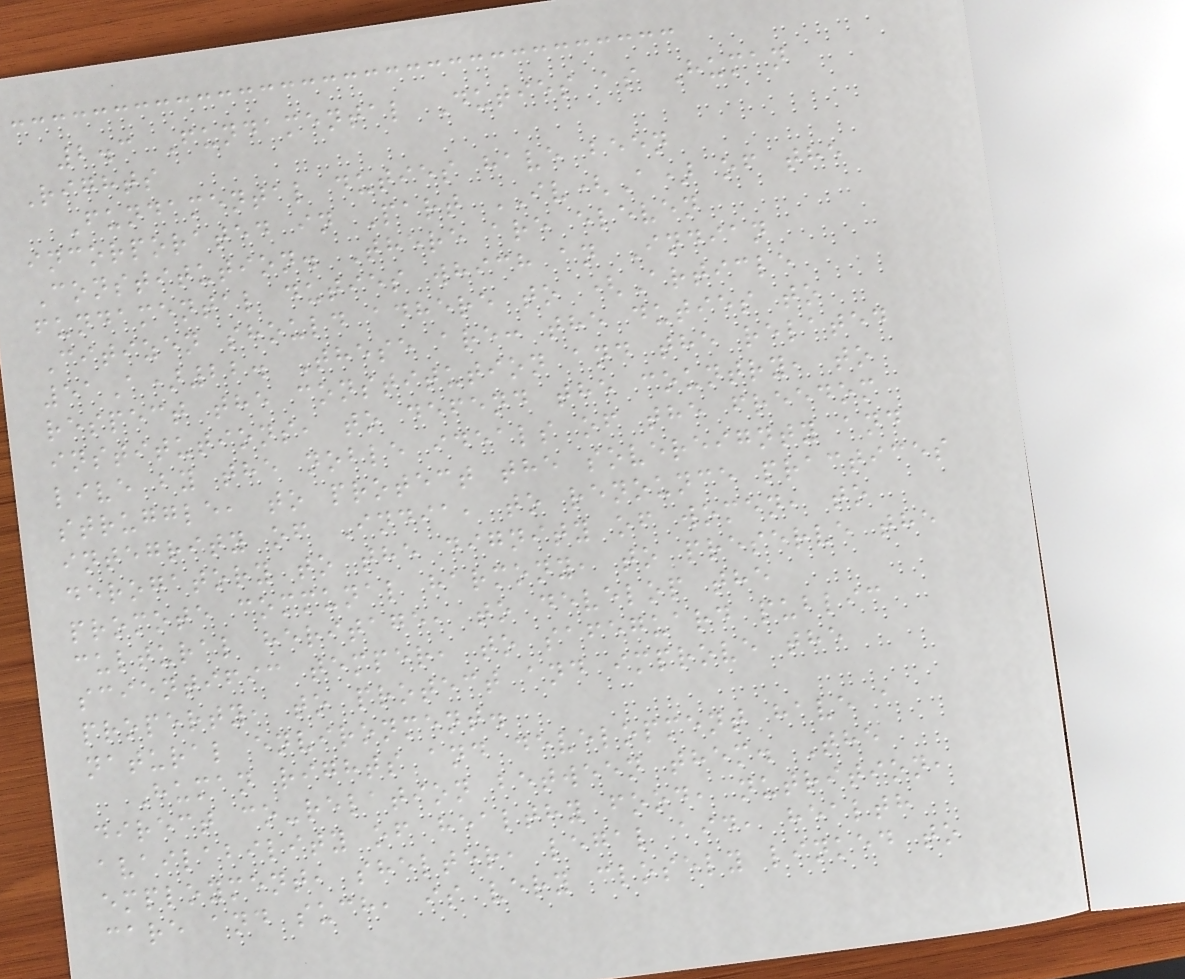2.3 Fundamental Duties as Human
Rights
Fundamental duties have been
incorporated in Part IV(A) of the
Constitution. There are eleven
fundamental duties which an Indian
Citizen should adhere to (Article
51A)22. These are: the duties to
respect the constitution and the related
institutions, to defend the country, to
live by the noble ideals of the freedom
struggle, to protect the sovereignty and
integrity of India, to renounce practices
derogatory to the dignity of women, to
promote communal harmony, to preserve the
cultural heritage, to develop the
scientific temper, to safeguard public
property, to protect and improve the
natural environment.
Human rights and development have a
direct co-relation between them. The
availability of healthy food, nutrition,
employment, shelter, legal aid, health
care and such, is very closely linked to
